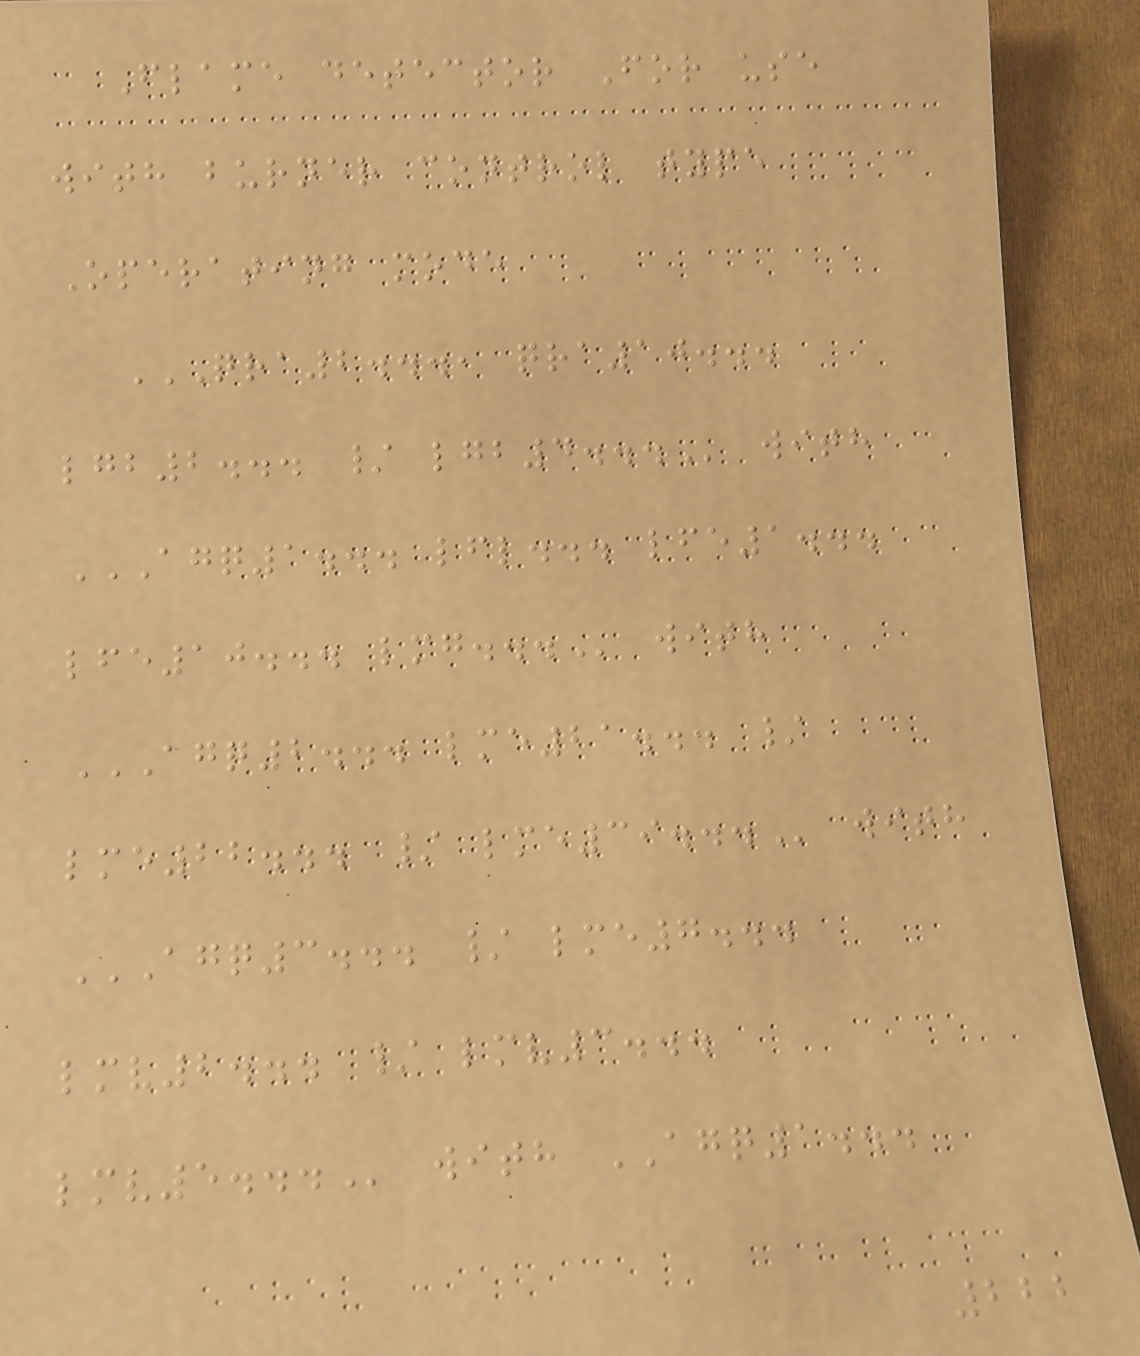Flame detector For use
with burner control type
Operating mode
QRA2..., QRA10...
LGB2... / LGB4... with
AGQ1... LFL... LFE1...
LFE10... LMG... with
AGQ2... LME21... /
LME22... / LME39... with
AGQ3... / LME7...
LMV2... / LMV3...
LMV5... with AGQ1...
222
